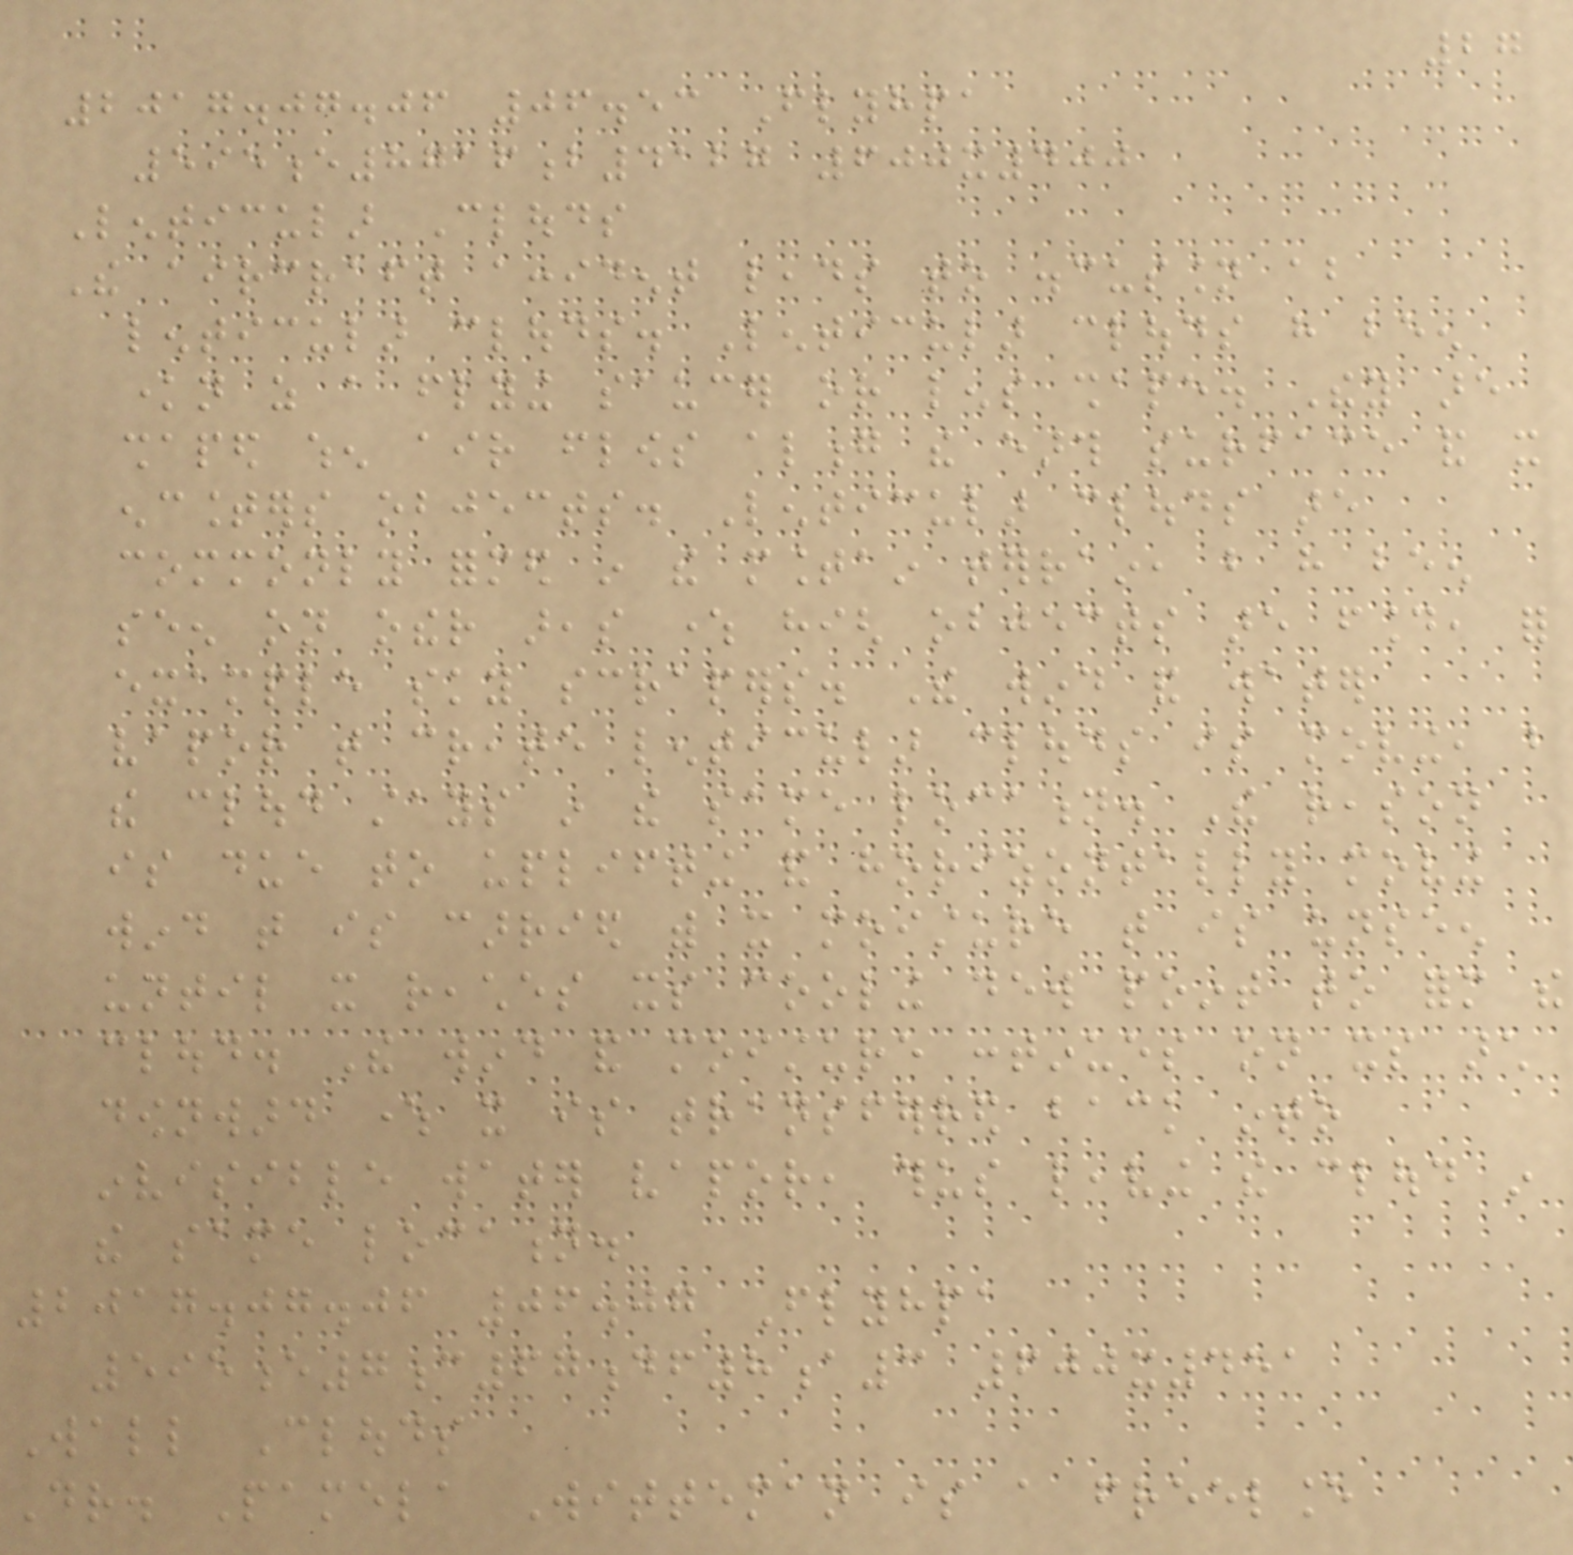27
2017.07.06 06.53 Flyhpa
595e8716b4127 600x400
Lenticular Clouds
The aircraft accident leads to discussion about
lenticular clouds. Lenticular clouds have been
known as a flying saucer or lens shape. They are
shaped when air flows along the earth surface and it
encounters objects. Lenticular clouds are
commonly formed in the mountain terrain, but have been
seen on other areas where high objects are found, for
example sky scrapers. The wind and water
vapor that create lenticular clouds is moving, but
the cloud stays in the same location. The reason
is due to uplifting and horizontally moving
wind that is carried with it moisture that is unseen
until it reaches its cooling dew point to form the
cloud. The wind and moisture continues on its arch
downward where it is transferred back into
invisible water vapor, thus leaving the cloud in
the same location.
2017.07.06 06.07 Flyhpa
595e7c67df8a3 600x451
Wall Clouds
Dr. Pamela Witteman is a freelance
